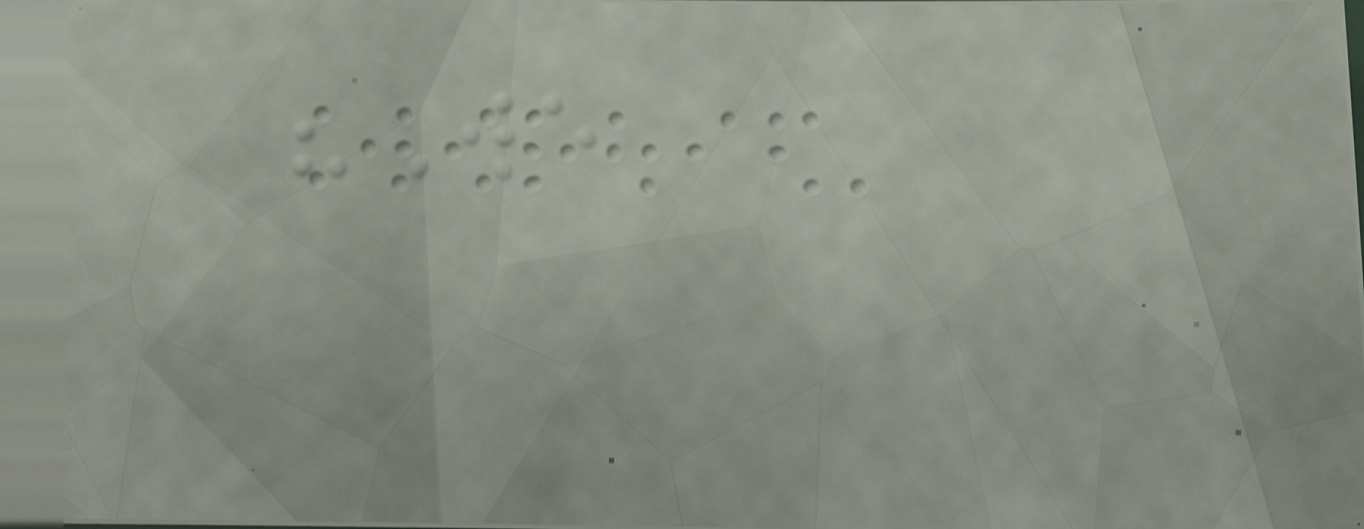"We
